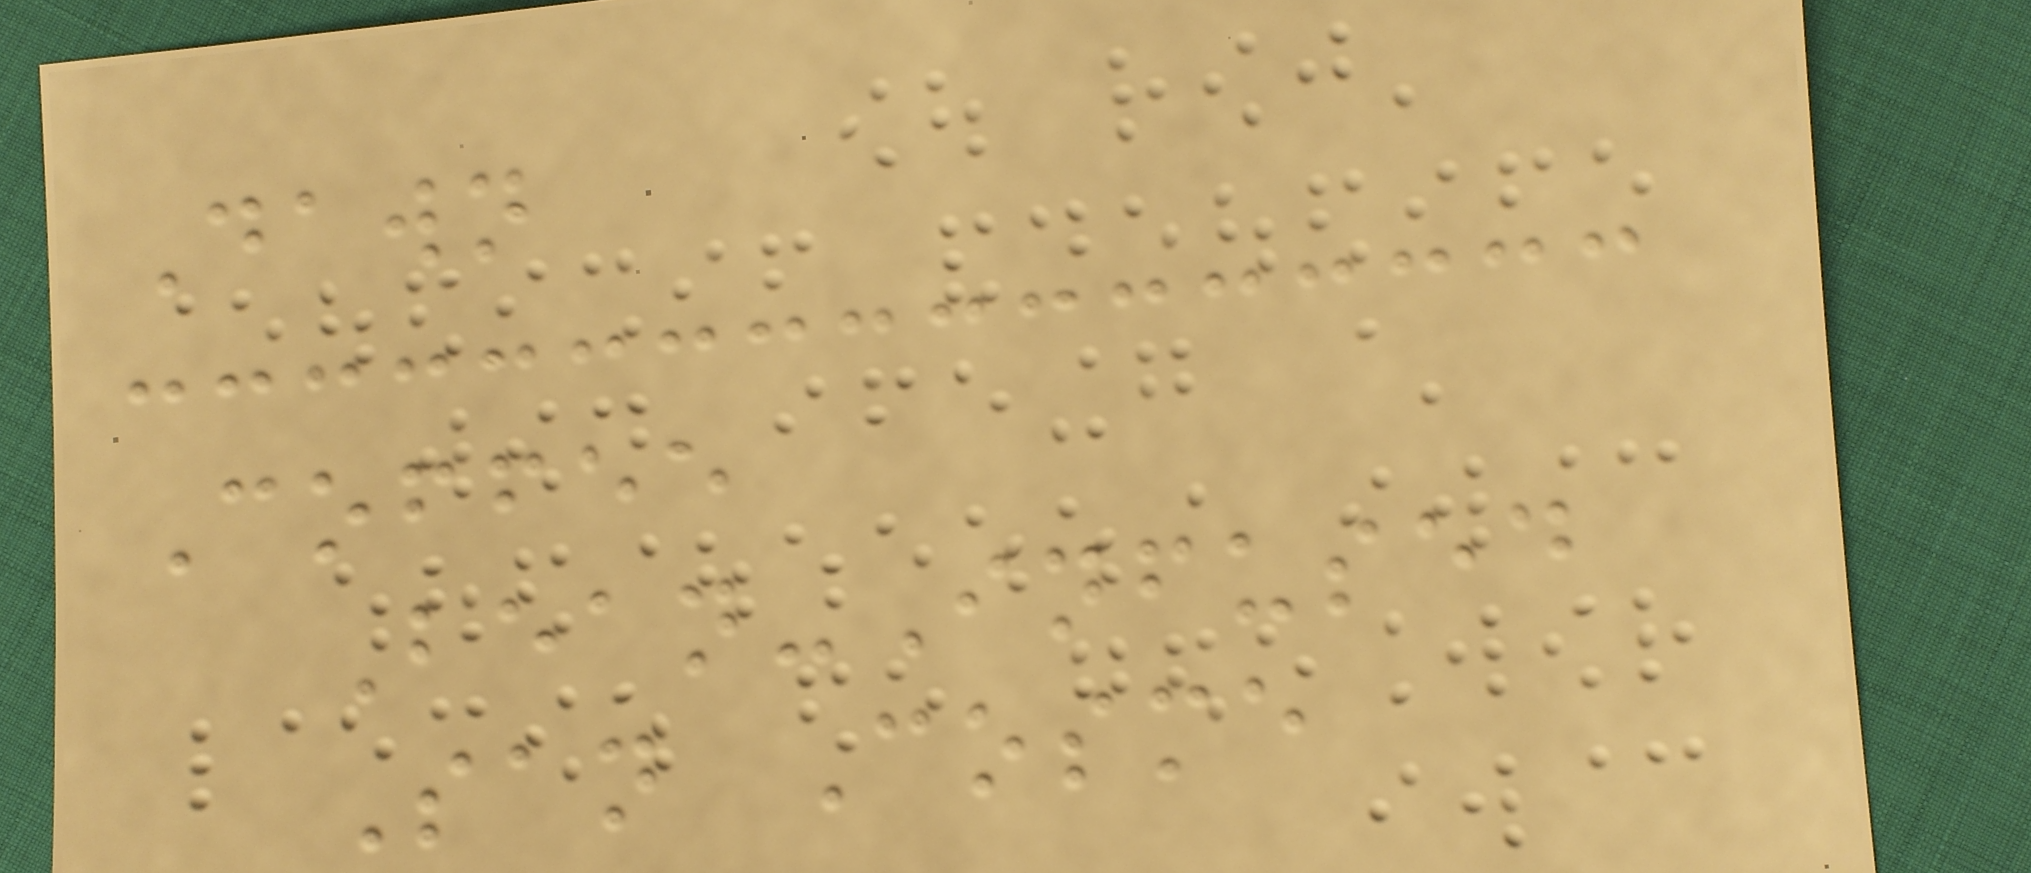Dawn
Coffee
Bean-Infused
San Cosme
